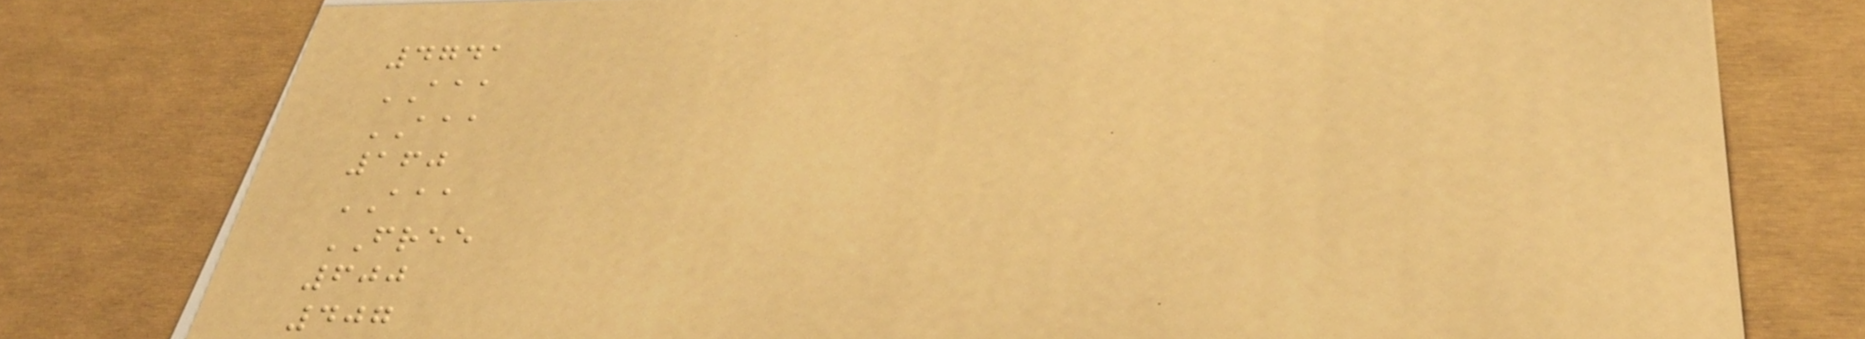4741
AAA
AAA
160
AAA
FREE
600
407
